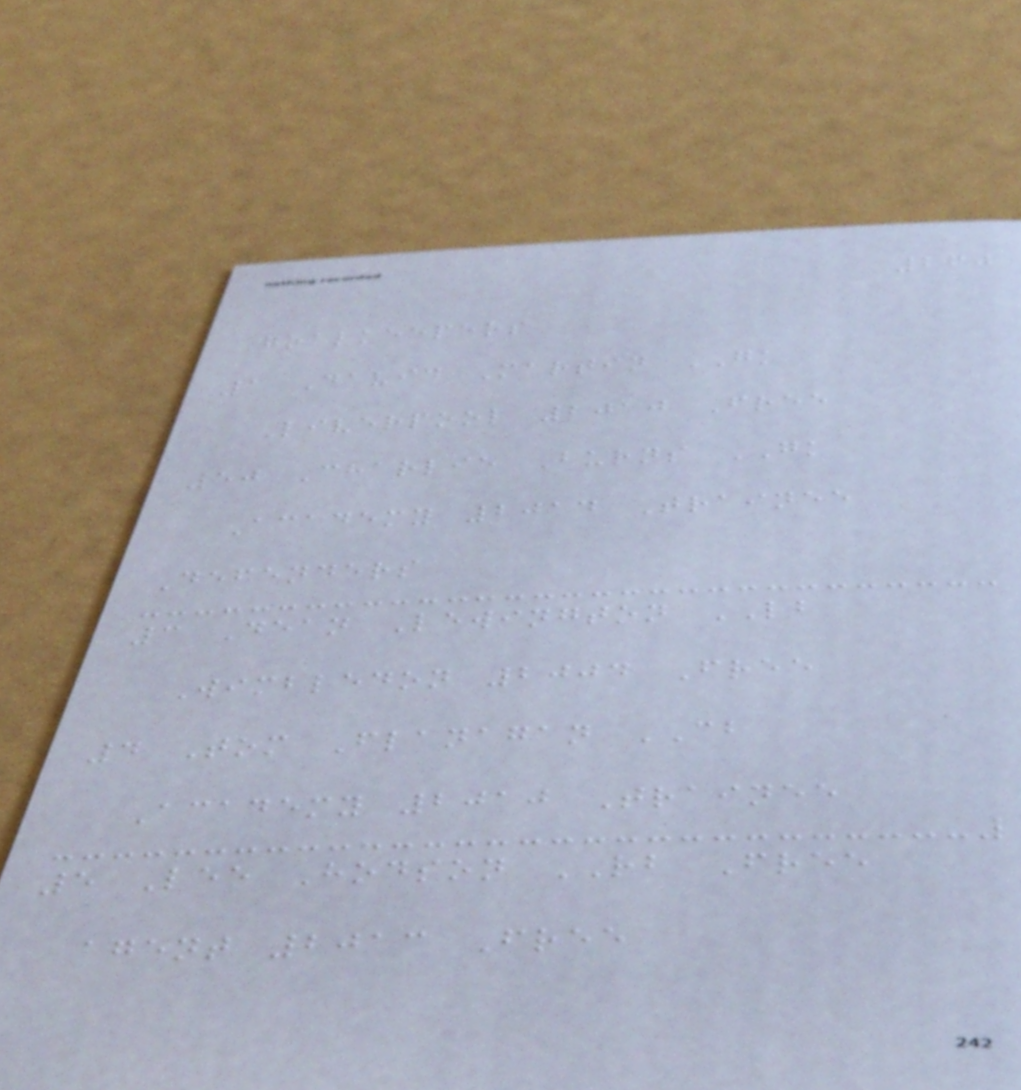260
Goalkeepers
1 David Martin GK
Liverpool 2010 Free
50 Charlie Burns GK
Academy 2014 Trainee
Defenders
3 Dean Lewington LB
Wimbledon 2004 Free
4 Tom Flanagan CB
Academy 2010 Trainee
5 Lee Hodson RB Free
agent 2013 Free
